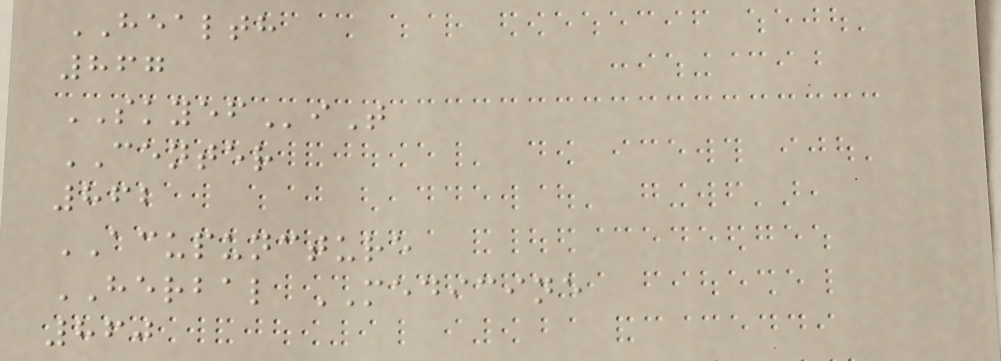HEALTH
867
SKYEFiT
CENTER
862
ACUPUNCTURE
HERBAL MEDICINE
860
